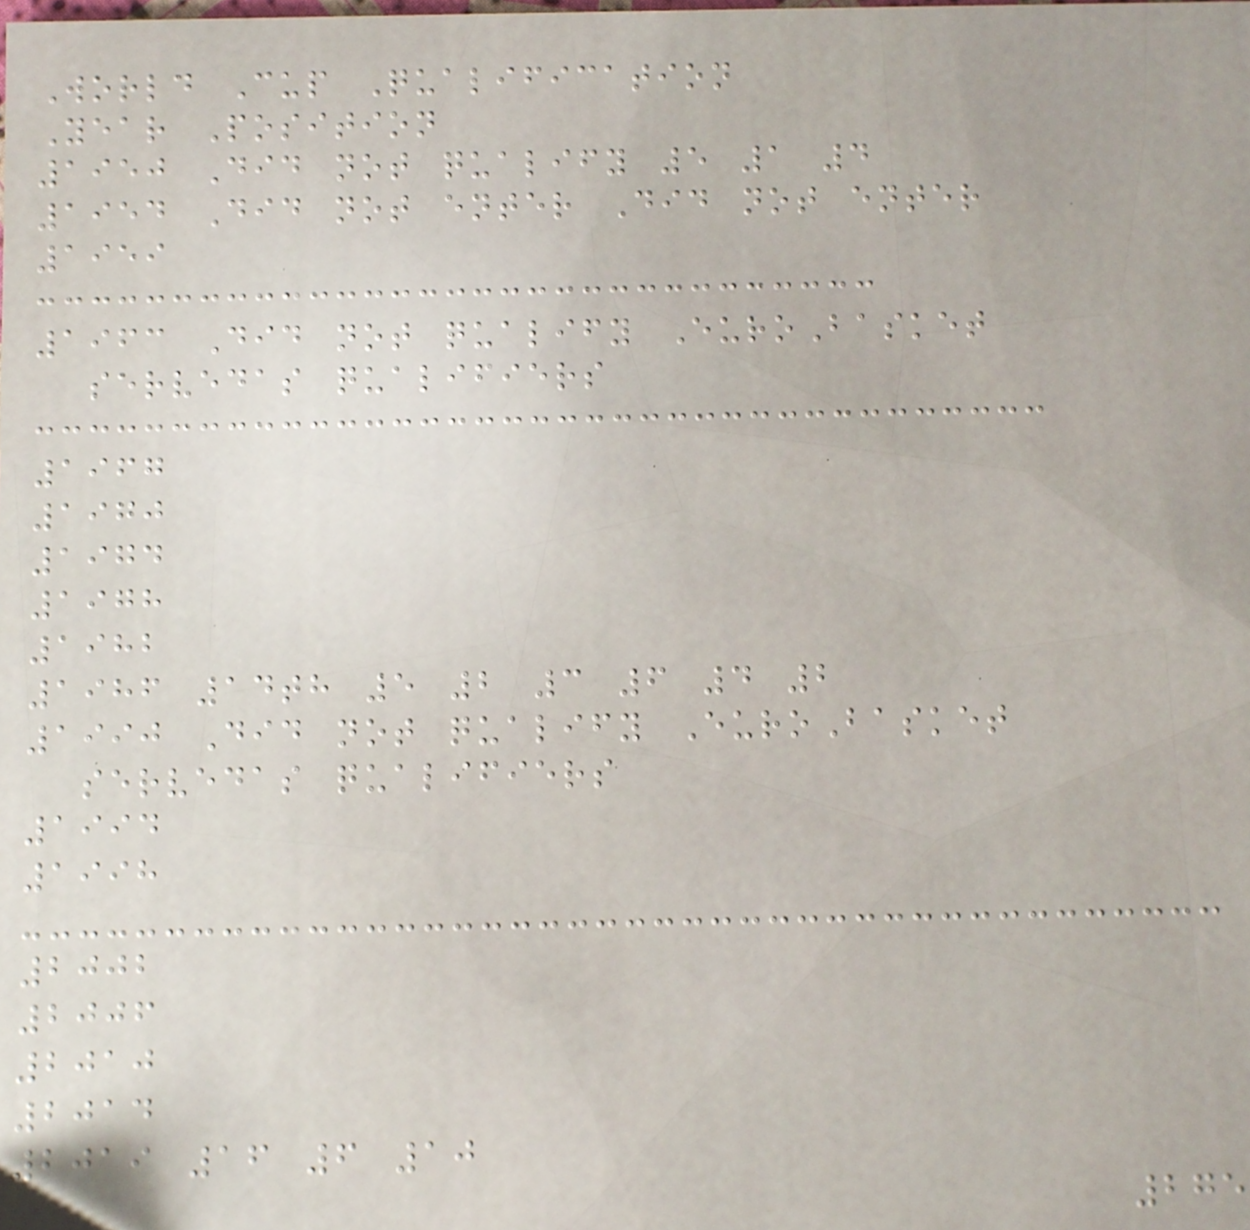World Cup Qualification
Year Position
1950 Did not qualify 5 1 4
1954 Did not enter Did not enter
1959
1963 Did not qualify EuroBasket
servedas qualifiers
1967
1970
1974
1978
1982
1986 14th 5 2 3 6 4 2
1990 Did not qualify EuroBasket
servedas qualifiers
1994
1998
2002
2006
2010
2014
2019 16 6 10
275
